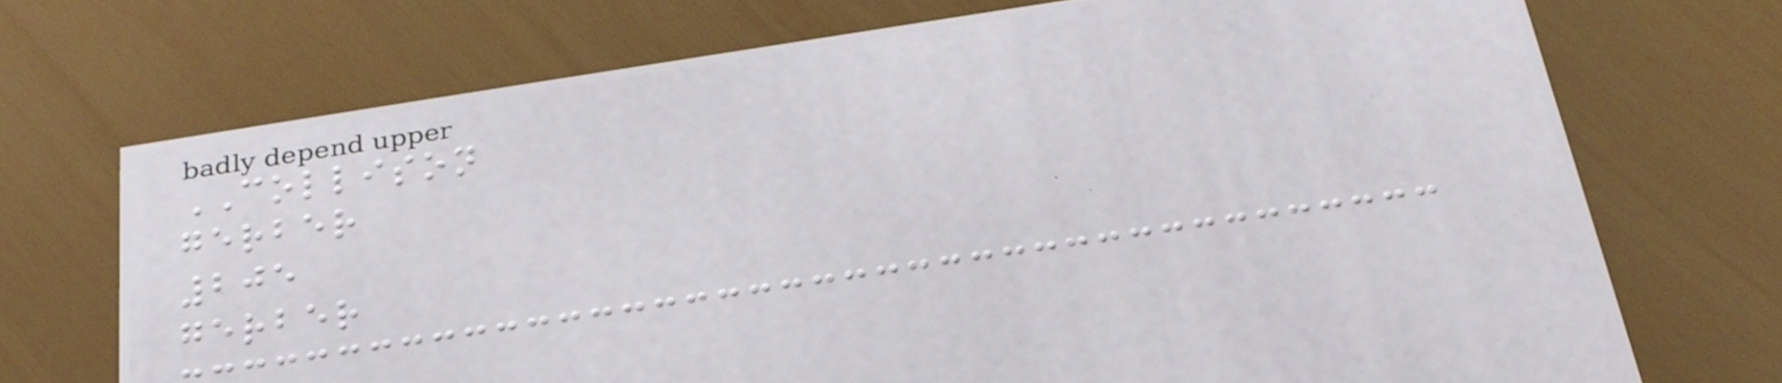COLLISON
gerber
205
gerber
